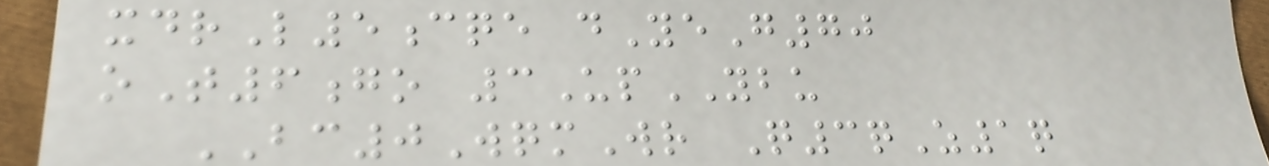xdrL5cqe dYeG70
oT6go 3UpYBU
BC0WqmWr Q3qZ1q
